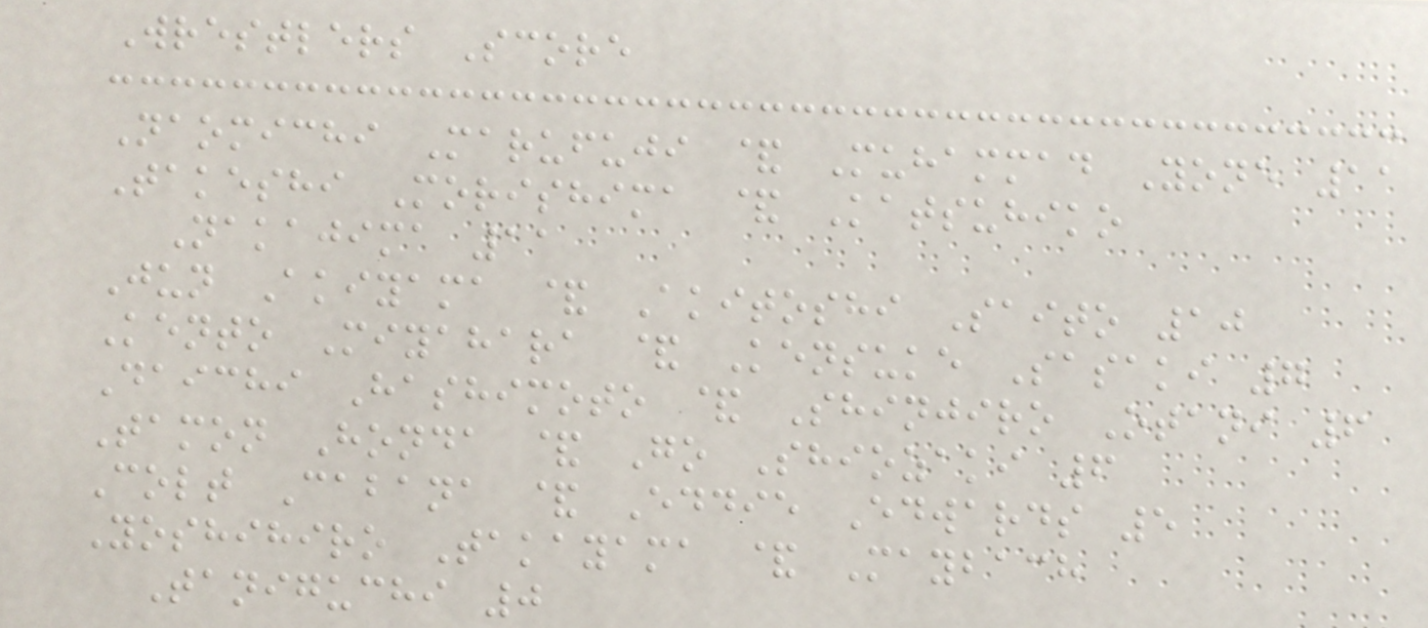Wrestlers Score
Naomichi Marufuji & Muhammad Yone 11
Takeshi Morishima & Katsuhiko
Nakajima 11
Jun Akiyama & Akitoshi Saito 10
Kento Miyahara & Kensuke Sasaki 7
Daichi Hashimoto & Shinjiro Otani 6
Tamon Honda & Go Shiozaki 6
Colt Cabana & Eddie Edwards 5
Yoshihiro Takayama & Maybach
Taniguchi 0
